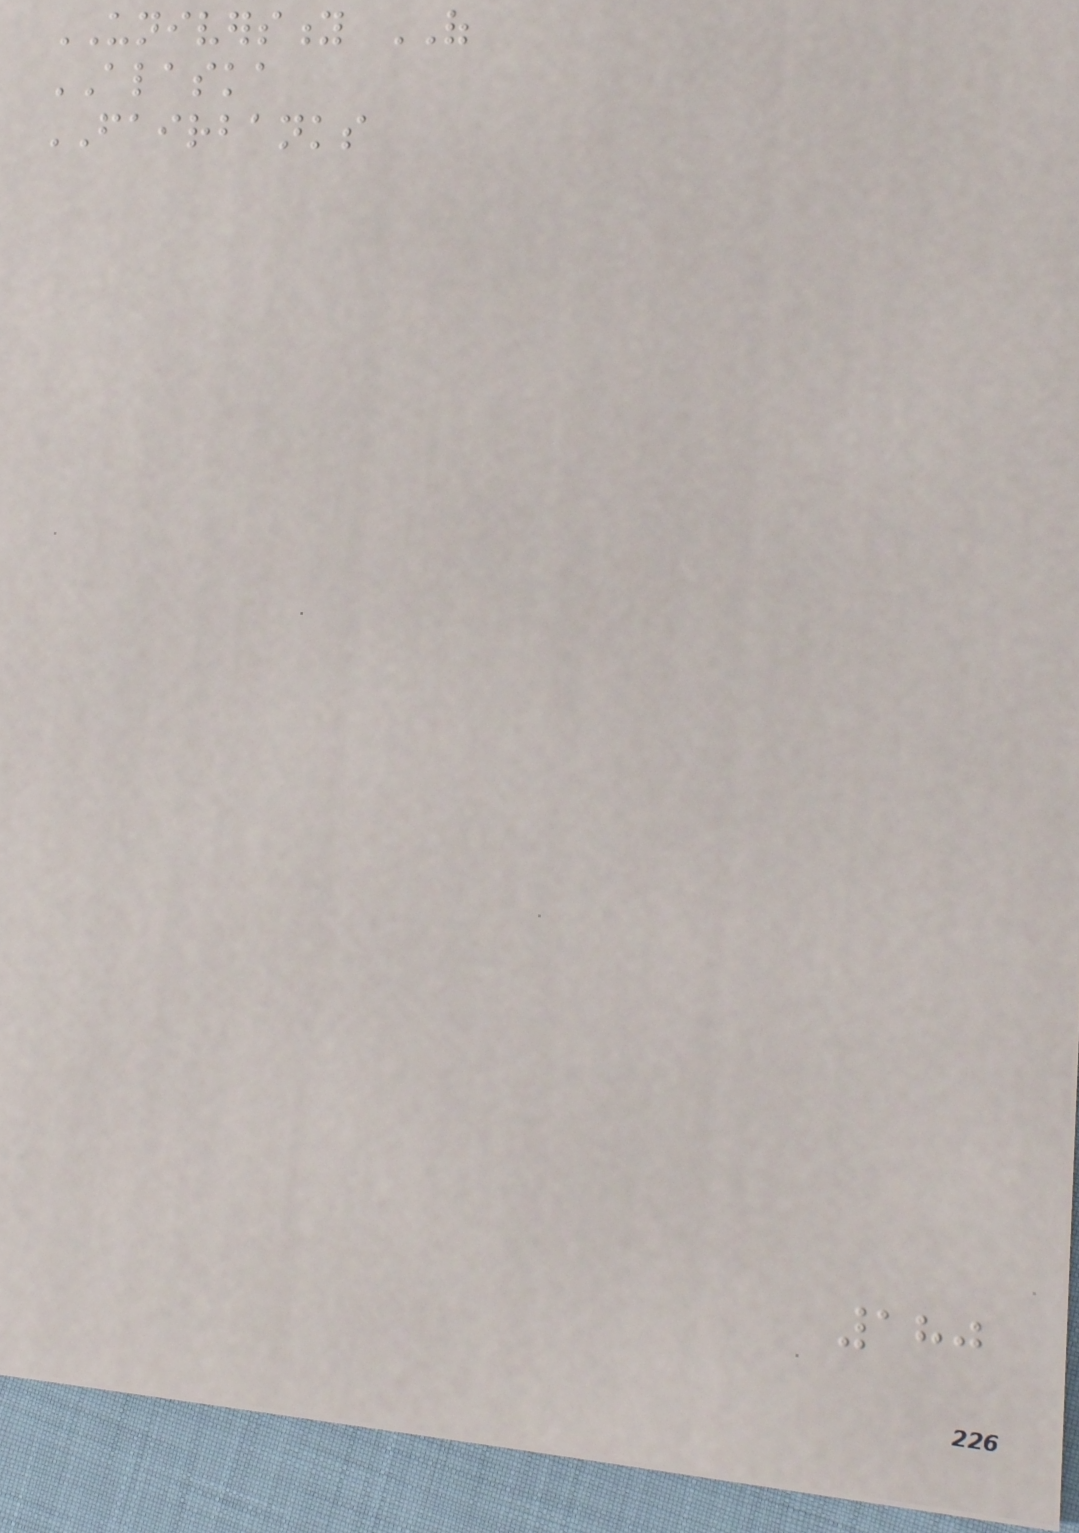UNIVERSITY OF
ALASKA
FAIRBANKS
180
